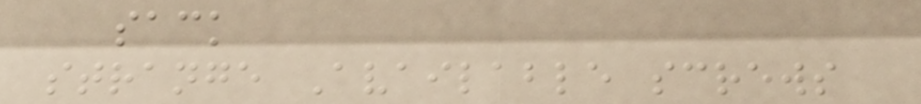sack
strange Available screws
